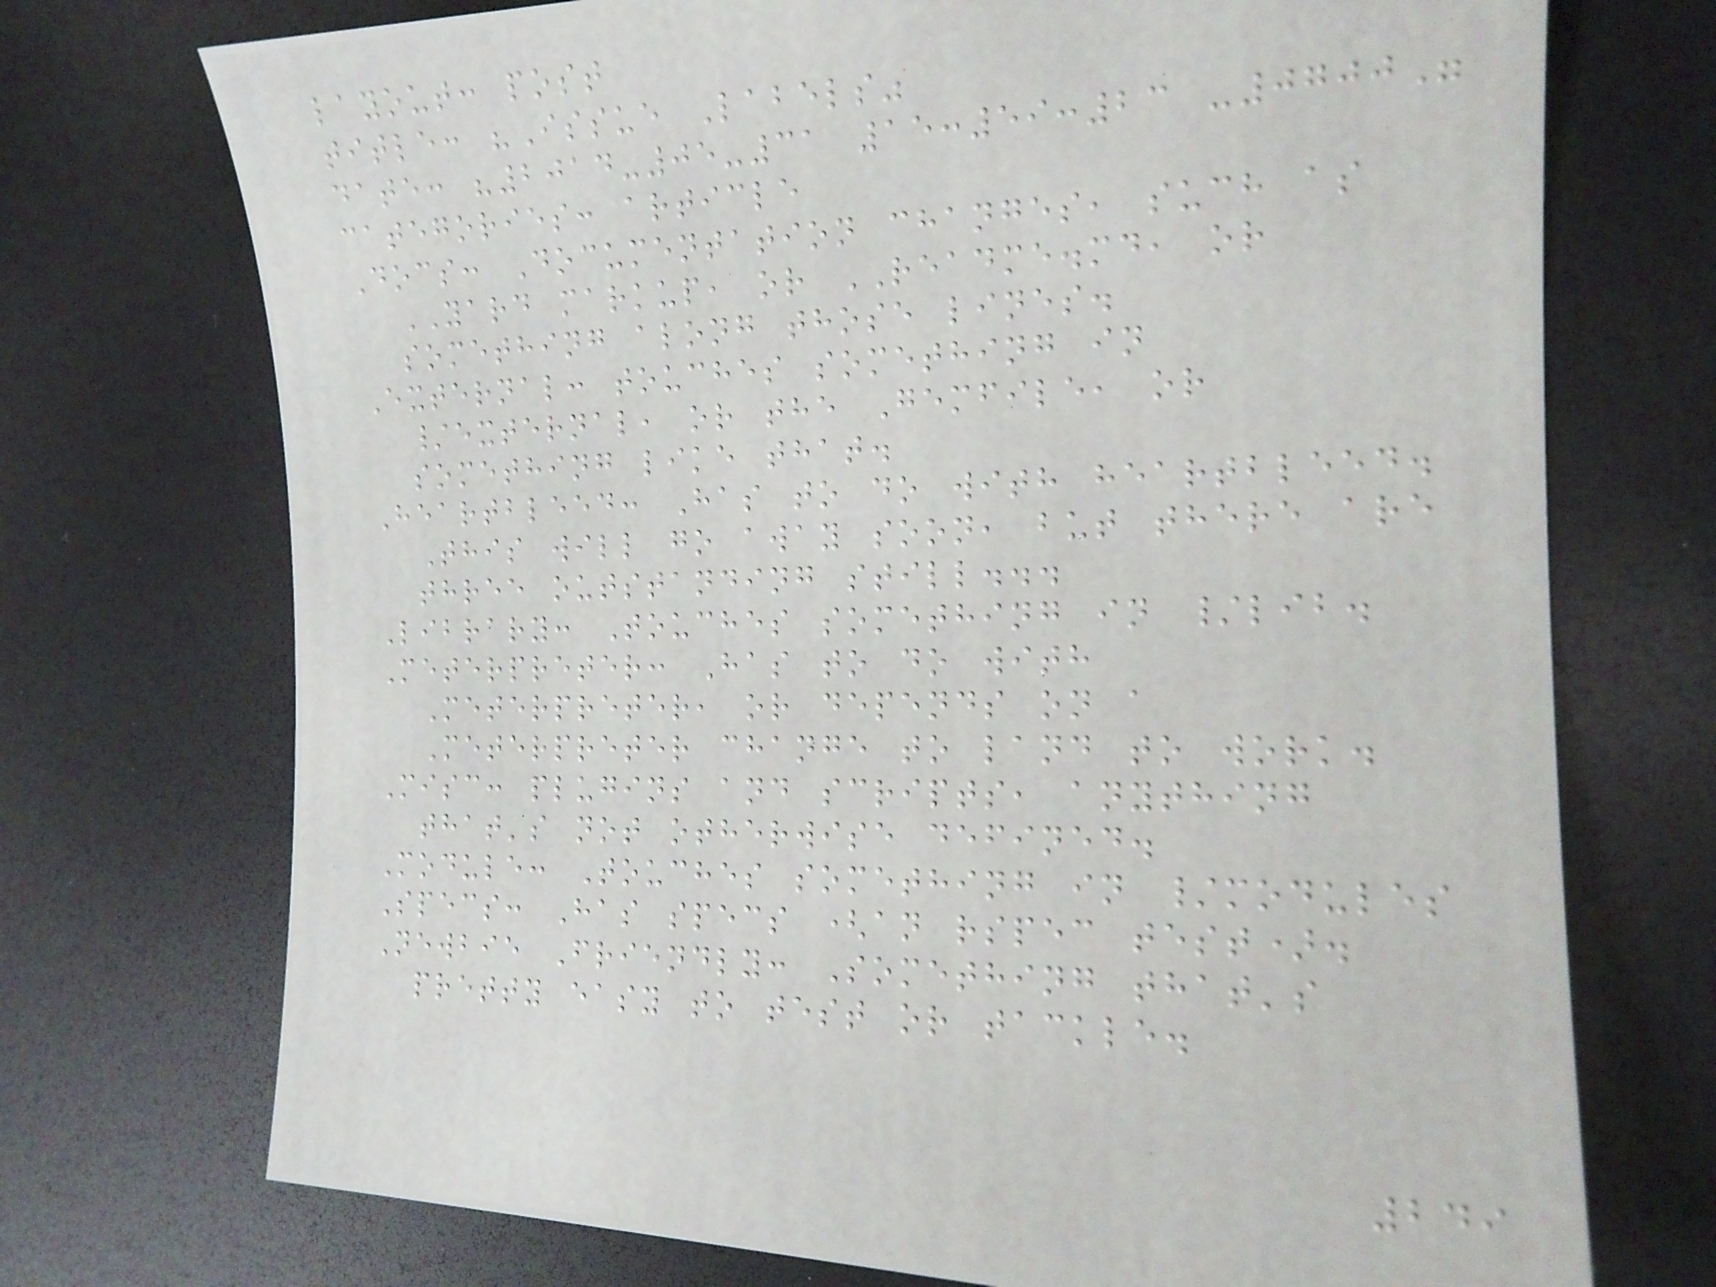layout: post
title: "Issue Labels"
date: "2014-05-31 15:59:23 -0700"
categories: article
Docs: Documentation changes, such as
YARD markup, or README.md, or
something along those lines.
External: touches something in
/external, or the Gemfile, or
something like that.
Heartbleed: Has to do with heartbleed.
This will go away soon, but there are
three outstanding still...
Library: Touches something in /lib.
Meterpreter: Has to do with
Meterpreter, or depends on a
Meterpreter change to land to work.
Misc: plugins and scripts, anything
that's not otherwise defined.
Module: Touches something in /modules
Specs: Has specs (an rspec test).
Newbie Friendly: Something that's
pretty easy to test or tackle.
249
